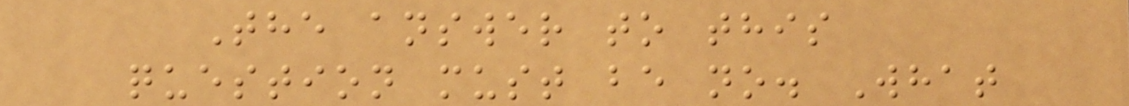The answer to this
question must be no. What
